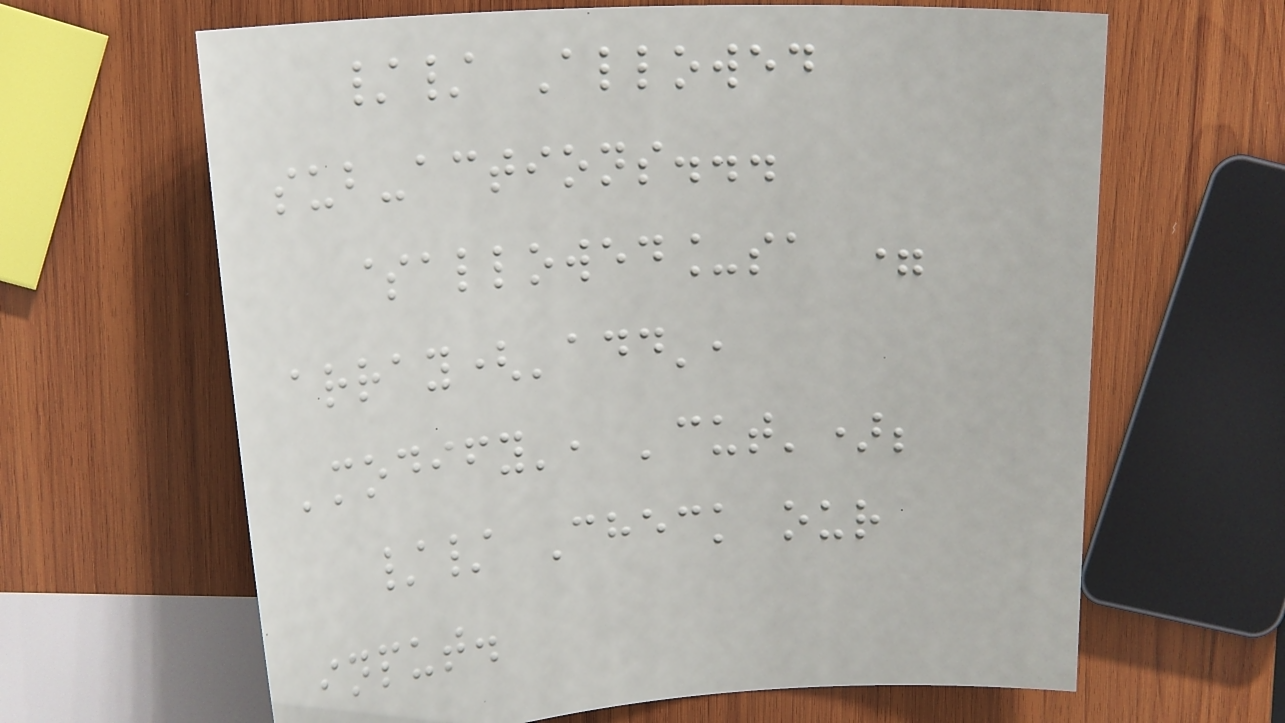// Allowed
sub-actions...
$allowed_sa =
array('add',
'modify', 'cut');
// Check our
input.
